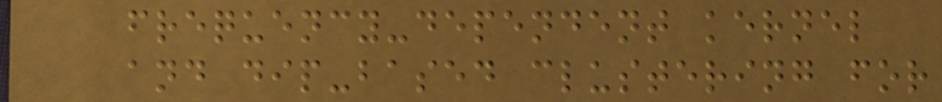frequency-dependent kernel
and dip-based clustering for
